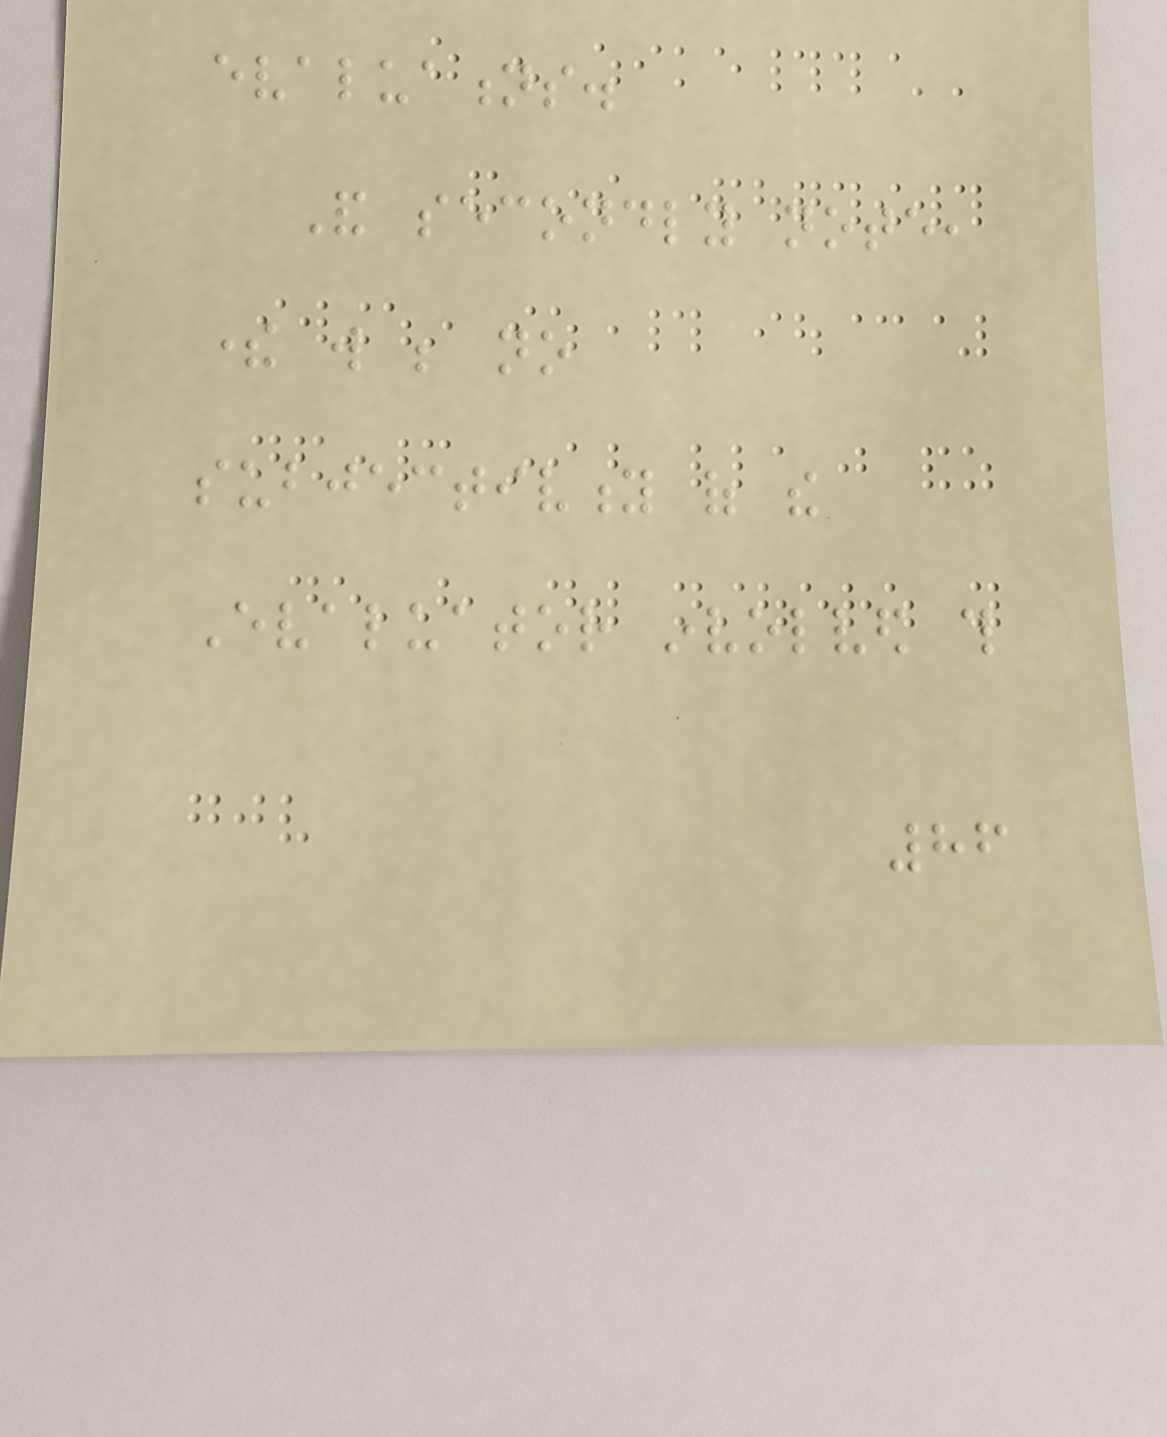evaluations.
And secondly note,
there will be no
subjectivity of the
Evaluator involved this
86
